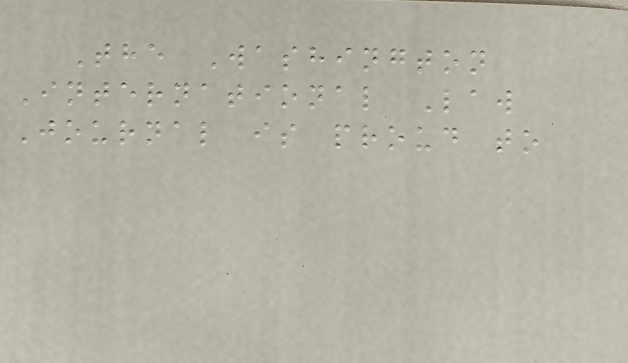The Washington
International Law
Journal is proud to
